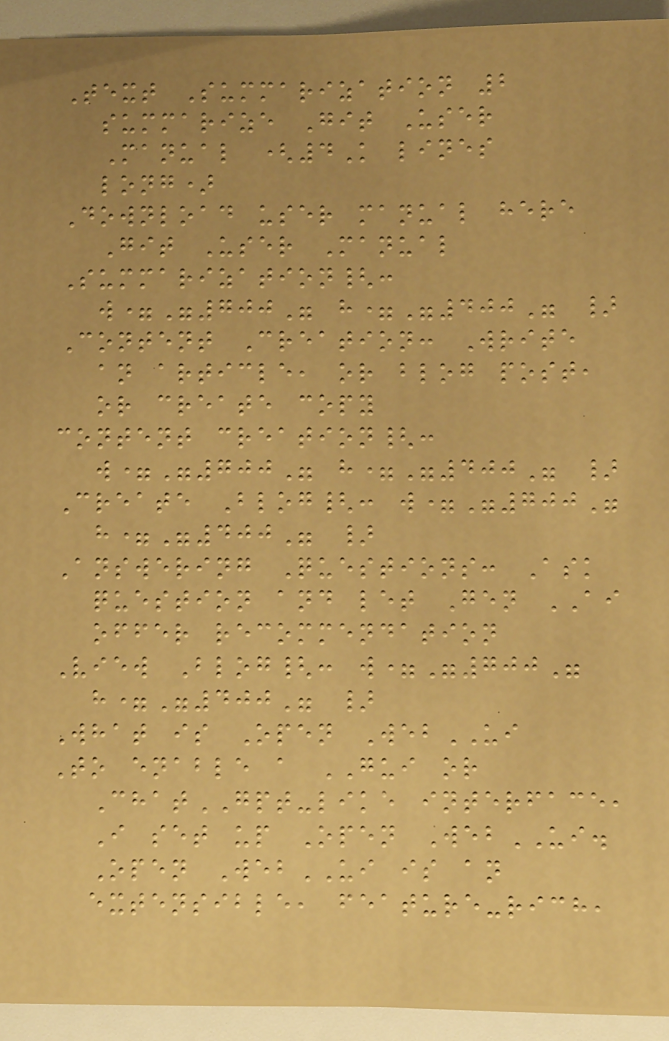Text Summarization 2
summarize Git User
Manual (4K lines
long)
Download user manual here
Git User Manual
Summarization{:
w="700" h="400" }
Content Creation: Write
an article, or blog post,
or create copy
content creation{:
w="700" h="400" }
Create Blog{: w="700"
h="400" }
Answering Questions: Ask
question and let Gen AI
offer recommendation
View Blog{: w="700"
h="400" }
What is Open WebUI
To enable a GUI or
ChatGPT-like interface,
I set up Open WebUI.
Open WebUI is an
extensible, feature-rich,
